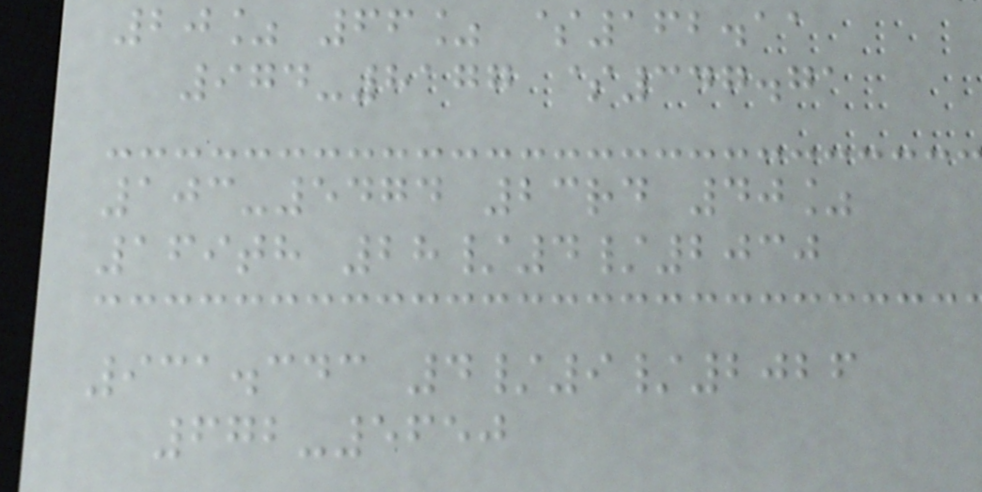20% 66% $162.11
974-8177 $347.71
103-5474 23rd 40%
169th 28/4/2030
931.343 4/9/2026
672-5650
